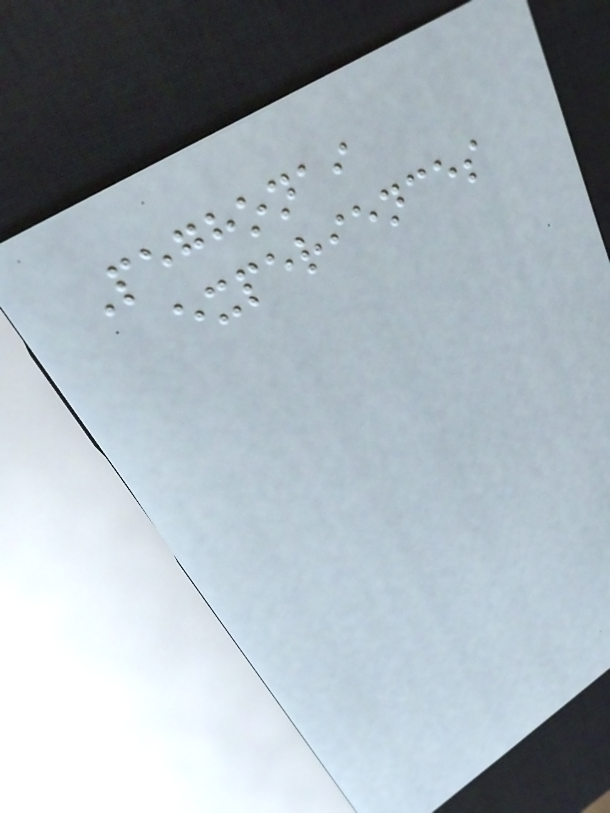Peghonai
experiences
